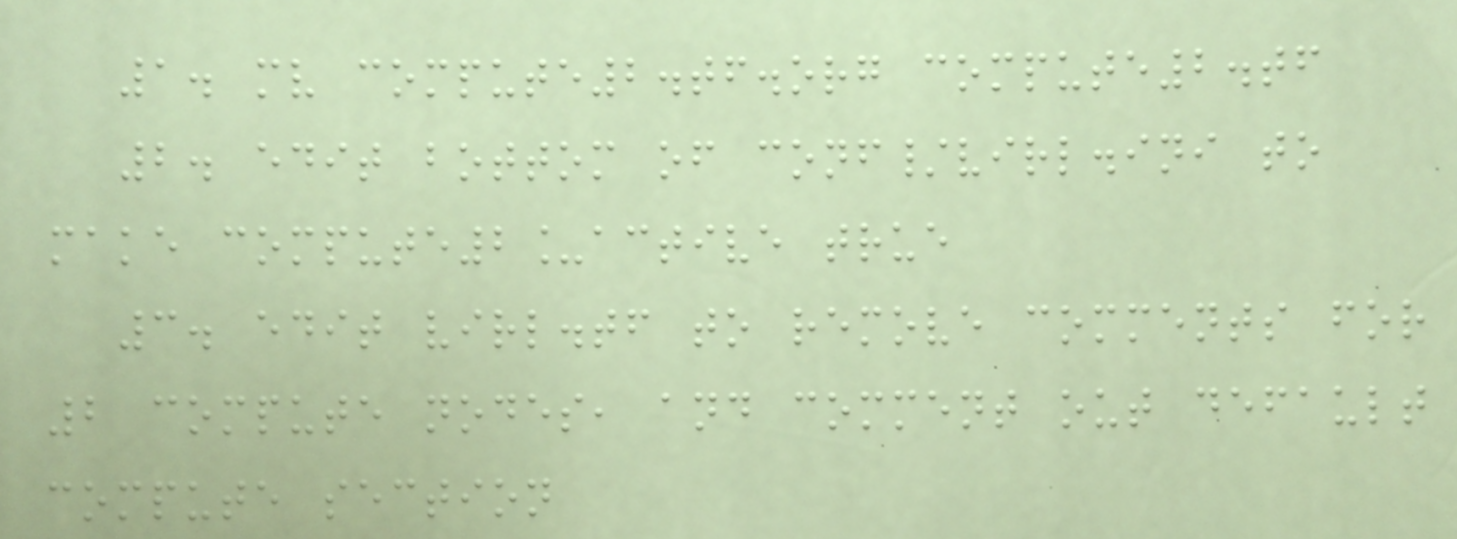1. mv compute2.tf.org compute2.tf
2. edit bottom of conf/virl.ini to
make compute2_active true
3. edit virl.tf to remove comments for
2 compute nodes, and comment out default
compute section
